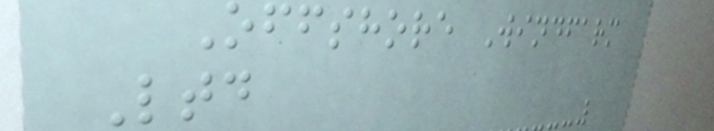Offshore Windfarm
Ltd
